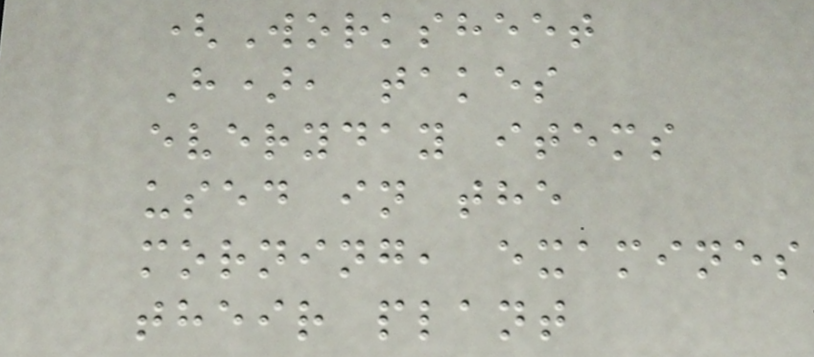(Worksheet
H), takes
everyday items
used in the
morning, examines
their plant
